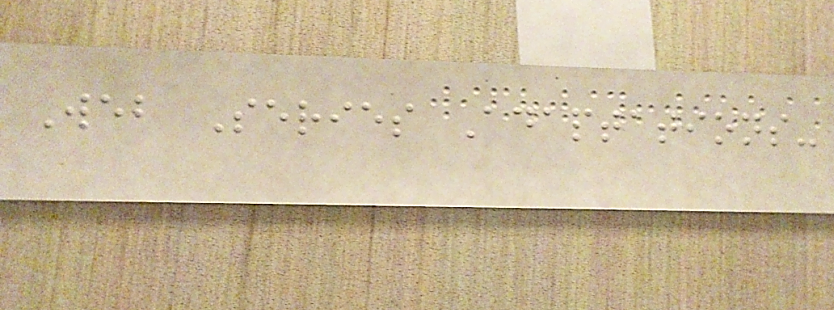Web Series Adaptations-
